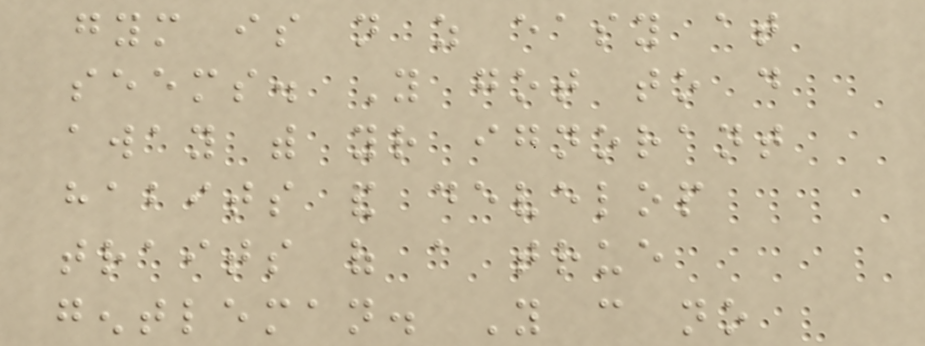gym is not as easy at
seems. You got to do
away with your ignorant
habits and develop
traits of a true
gentleman. You can no
